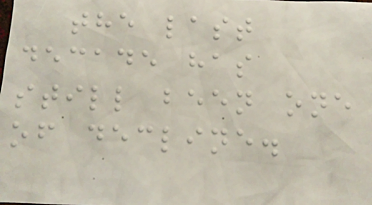the last
decade has
still been one
of decline.
